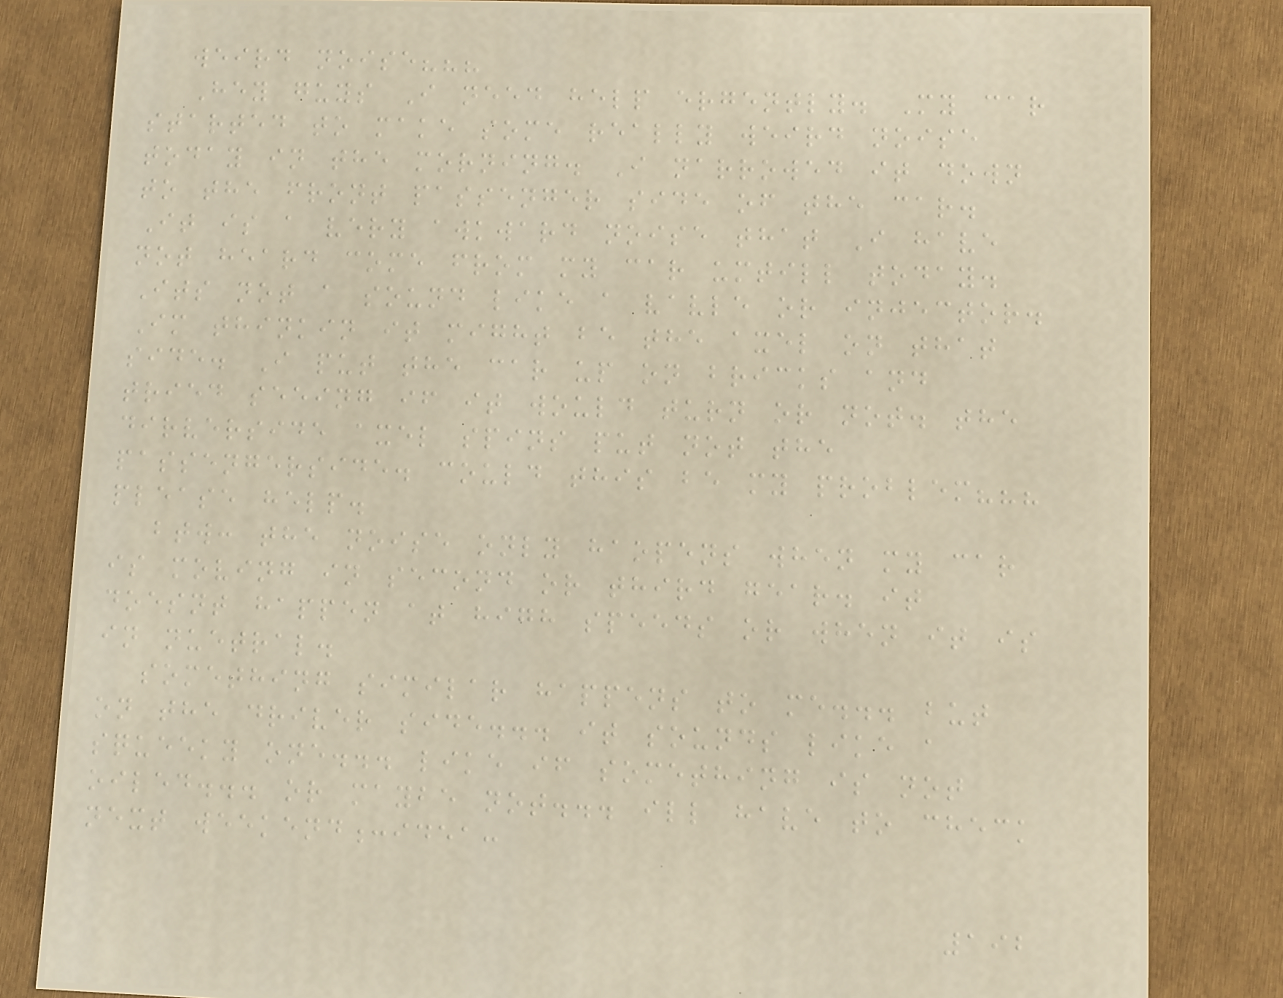weird noise???
Hey guys I need help ergently. My car
started to make some really weird noise
today in the morning. I narrowed it down
to the front passenger side of the car.
It is a very awkward noise that I have
not heard come from my car umtill today.
Its not a sound like a vavle or injector.
Im thinkin it might be the axel on that
side. I put the car up on bricks and
tried seeing if it would turn or not. the
dirverside axel spins put not the
passengerside. could this be my problem???
please help.
btw: the noise only haopens when my car
is moving in second or third gear. it
doesnt happen at high speeds or when it is
in nuetral.
something similar happens to me... but
on the driver side... it sounds like a
squeeky one... like if something is not
oiled... or maybe not... ill have to check
next weekend:idea:
192
